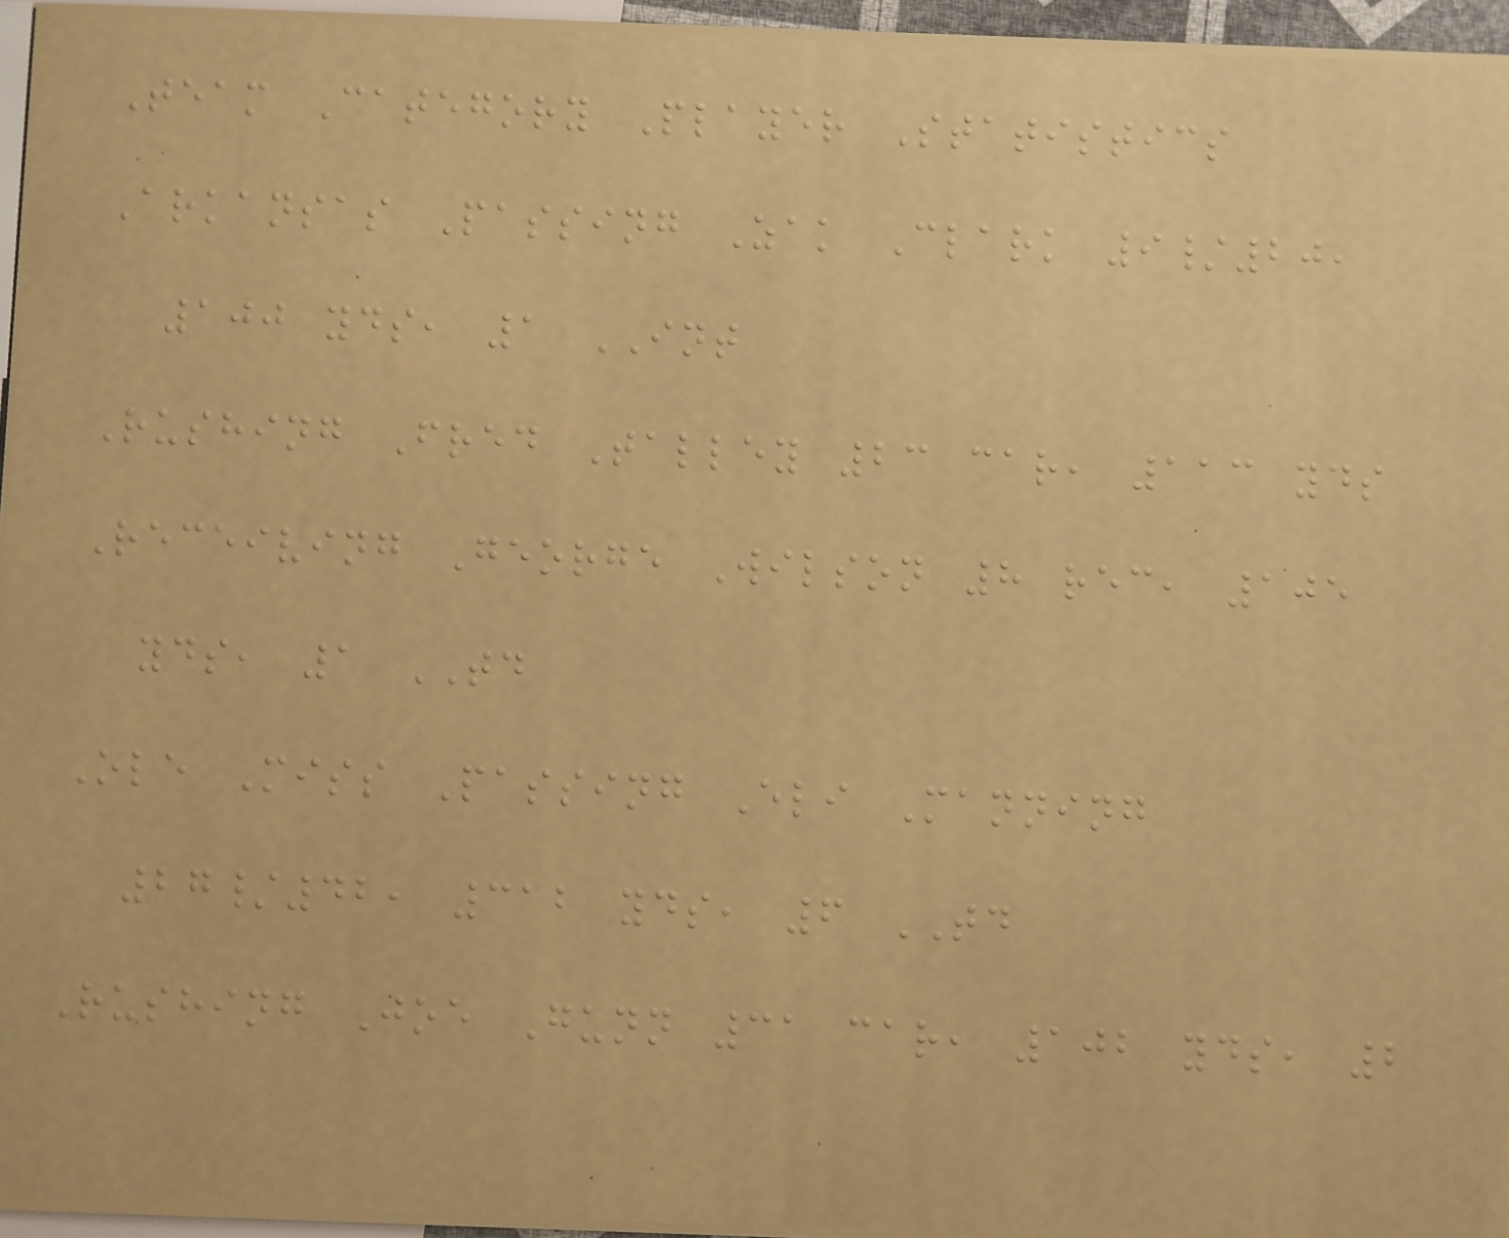Team Category Player Statistics
Arkansas Passing Zak Clark 9/20,
100 yds, 1 INT
Rushing Fred Talley 23 car, 113 yds
Receiving George Wilson 8 rec, 105
yds, 1 TD
Ole Miss Passing Eli Manning
27/42, 312 yds, 6 TD
Rushing Joe Gunn 31 car, 102 yds, 2
